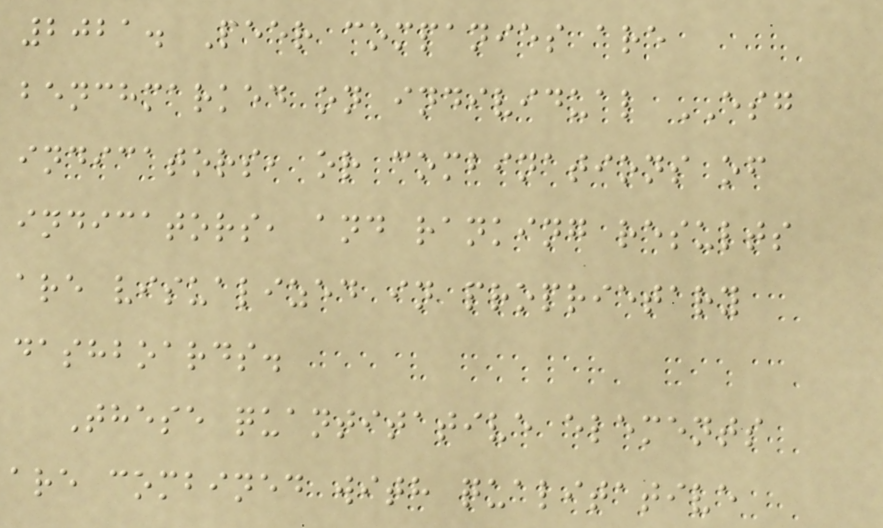2021. Peer companies are
benchmarked on individual ESG
indicators, or combinations of
indicators, and ranking results
are visualized in proprietary
dashboards.
These quantitative elements
are combined with qualitative
